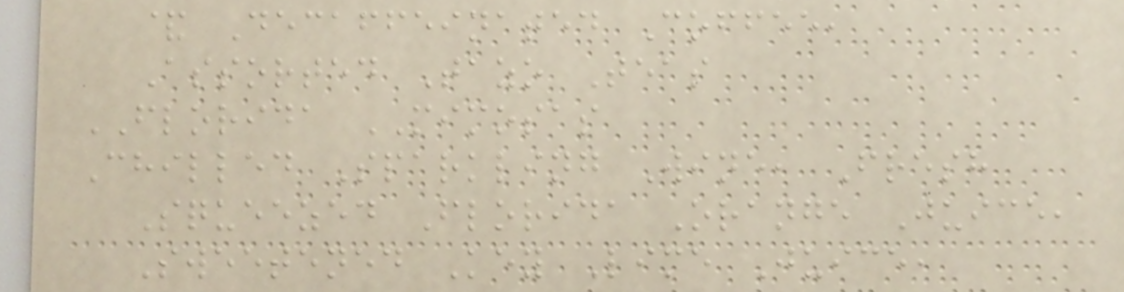& Decaffeinated Coffee,
Assorted Tazo Teas
FLORIDA MIMOSAS
Chilled Sparkling Wine, Fresh
Squeezed Florida Orange Juice,
Sweetened Key Lime Juice,
